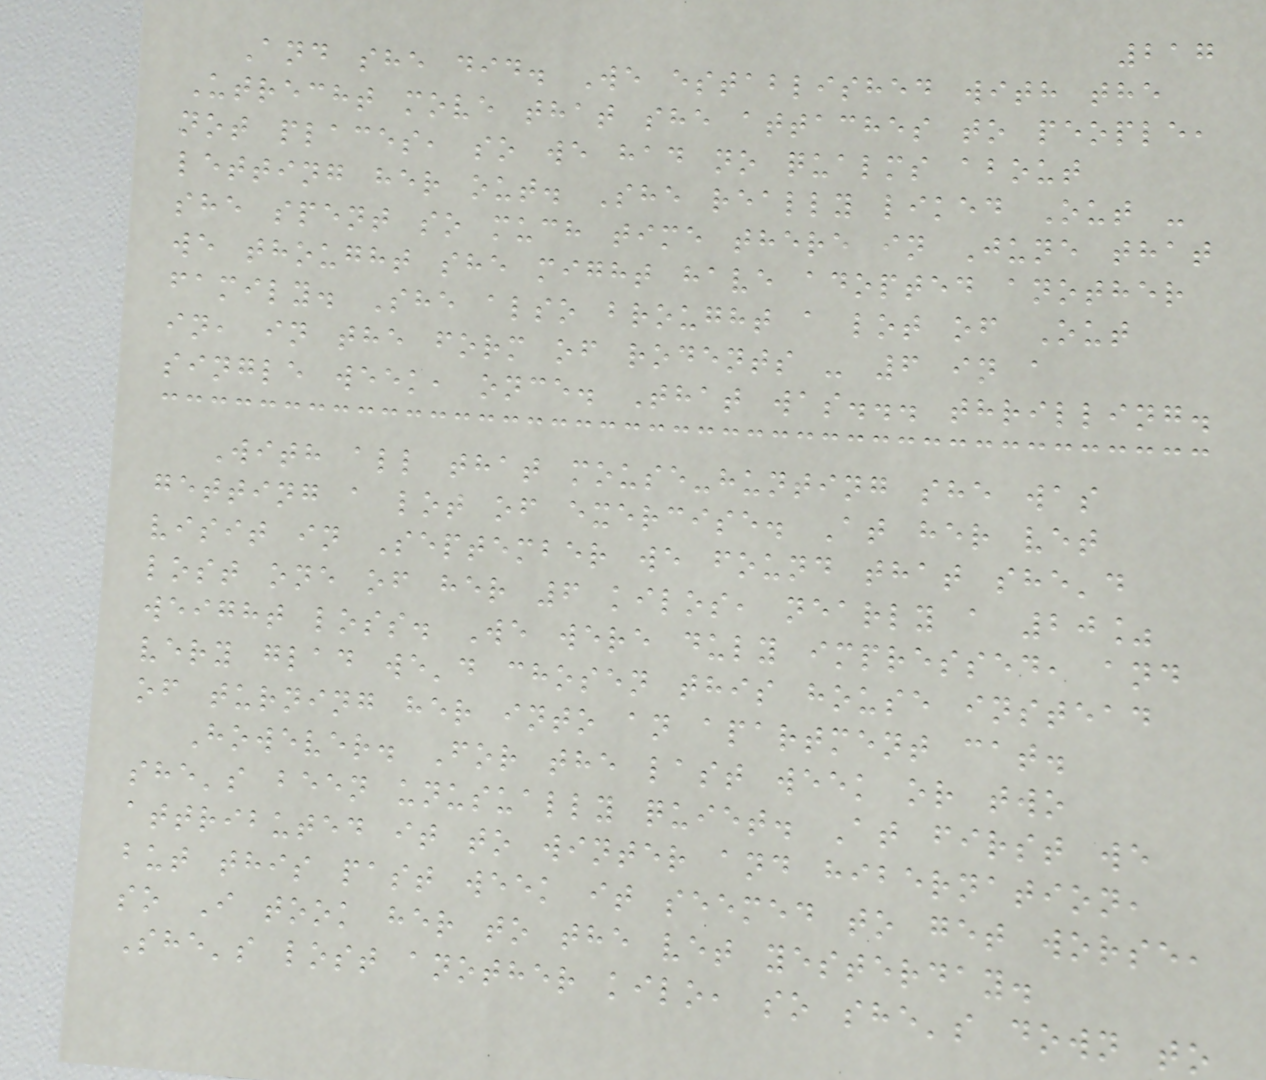217
And she did. We established with the
Utrecht move that she attaches to people,
not places, so we had no qualms about
letting her out. She really liked Out -
she spent so much time there in June that
we thought she might have adopted another
family. She also brought a lot of Out
in, in the form of rodents - 6 in a
single week, once. That was... thrilling.
With all that mouse-hunting she was
getting a lot of exercise. At her vet
visit in September we found that she'd
lost one of her 6 kilos, nearly a 20%
weight loss. We were duly impressed, and
very glad we'd chosen this house instead
of turning her into an apartment cat.
However. For the last week or two
she's been unusually quiet. At first we
attributed it to winter and hibernation,
but this past week it seemed to get worse,
so I took her to the vet yesterday.
She's lost another kilo, so she's down to
